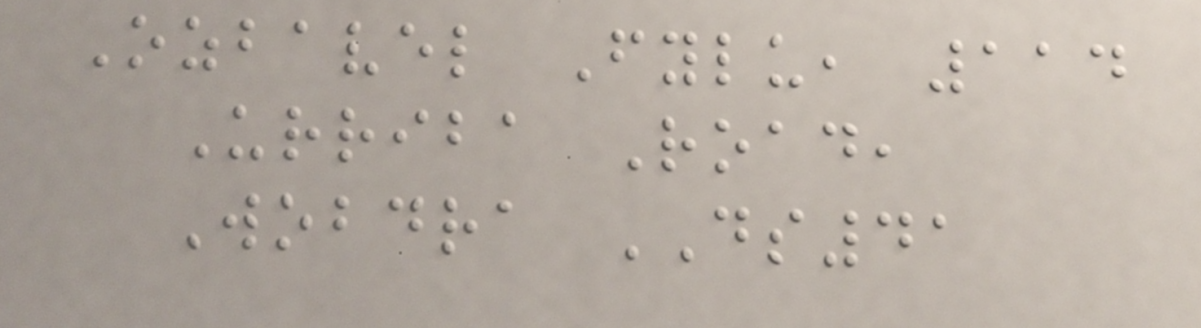Ozbavel Fylu, 114
Urriba Road,
Wobdra DS41
